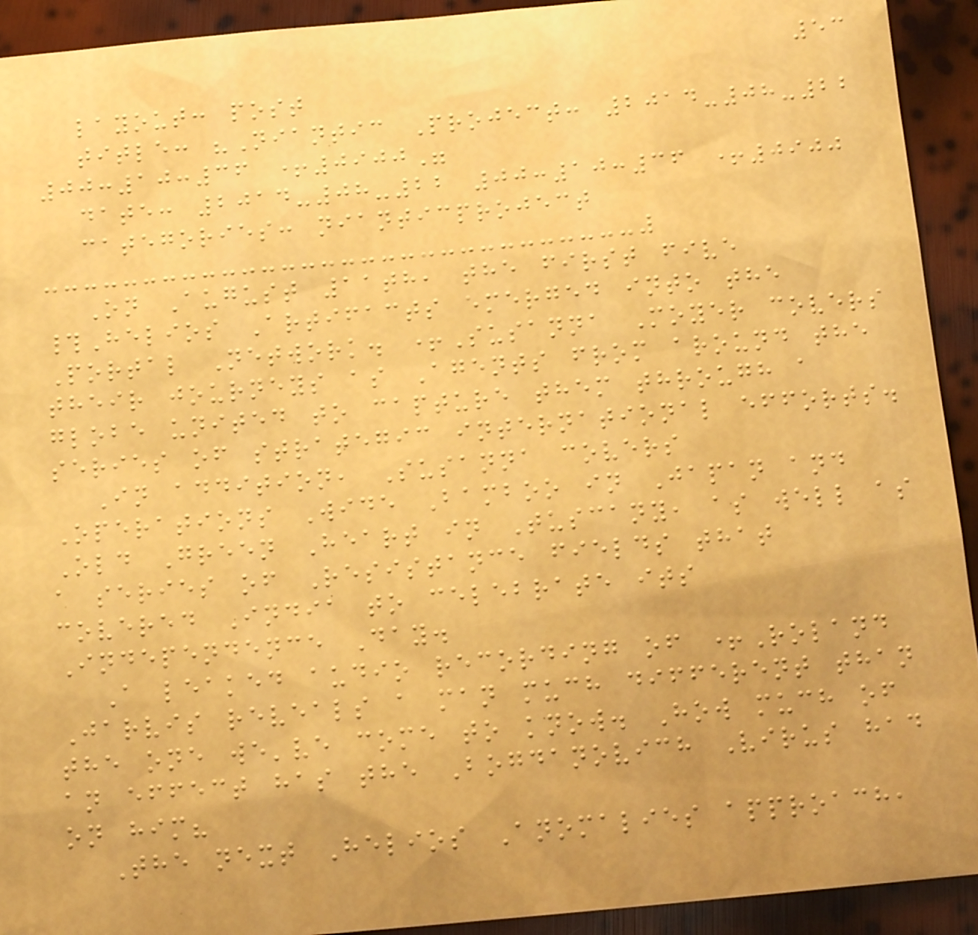53
layout: post
title: "Niantic Project: 2014-08-22
00:10:36 +0900"
date: 2014-08-22 00:10:36 +0900
categories: nianticproject
On August 11th, the first five
#Helios Artifacts emerged into the
Portal Network. +Susanna Moyer covers
their journeys as Agents from around the
globe united to capture them through a
series of strategic international efforts.
In addition, Susanna covers
Operations Wide Bamboo in Japan and
Old Green Heart in Tuscany, as well as
a series of Resistance fields that
covered India to celebrate its
Independence Day.
A leaked audio recording of +Roland
Jarvis reveals a man much different than
the one we've come to know. How much of
an effect has the Bogdanovich Virus had
on him?
The next Helios Anomalies approach,
